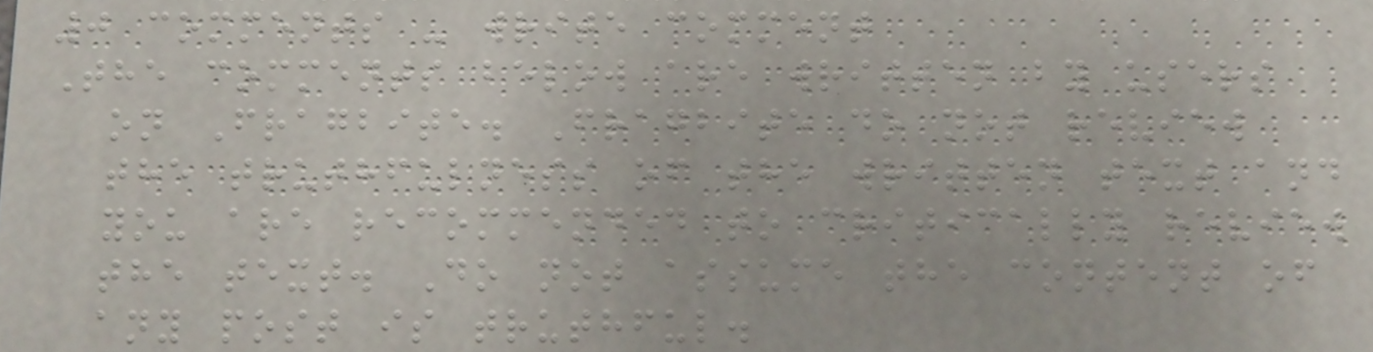0 comments - write comment
The comments below are written by users
on Fragbite. Fragbite do not review
the truthfulness of the written text and
you are recommended to critically review
the text. Do not assume the content of
any post is truthful.
